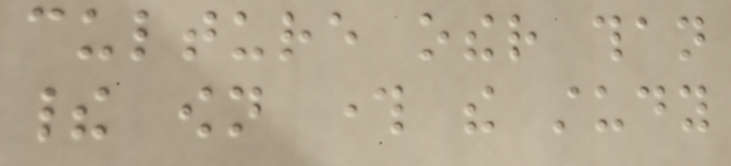culture other than
their own through the study
